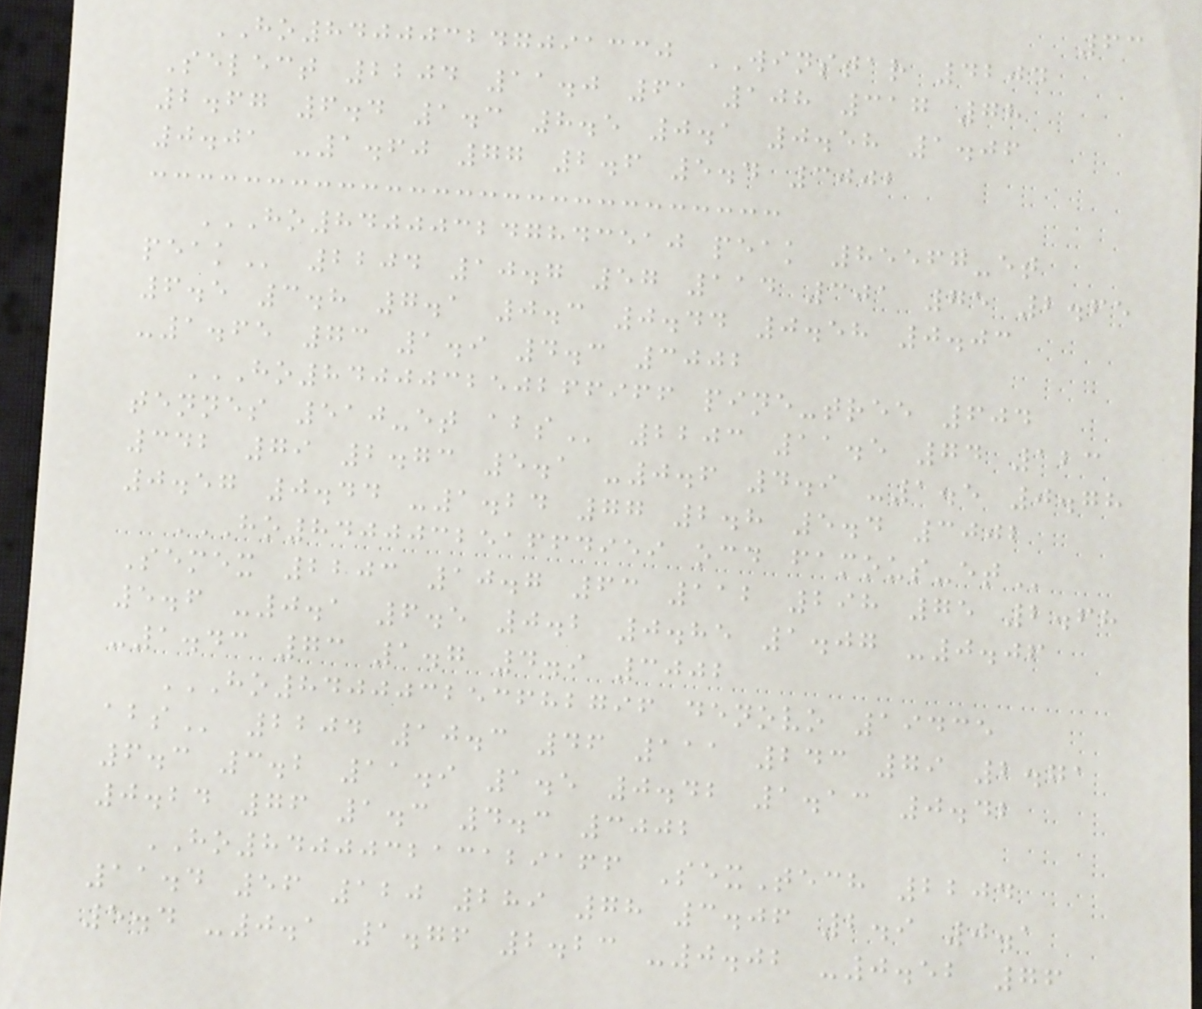63
HO840003247091330 WINSTAR 4204
Select 2204 11.0 61 108 317 78
2.67 6.4 1.3 8.5 0.1 0.58 1.06
0.01 -1.60 77 2.6 5.4 3002
HO840003247843510 PEAK 85567-ET
PEAK 2204 10.7 57 114 301 75 2.65
6.5 3.8 7.1 0.3 0.44 0.58 0.03
-1.65 73 1.9 4.3 3002
HO840003250266966 PINE-TREE 604
TENNES 510-ET ABS 2203 11.5 74 123
342 79 2.73 5.1 -0.6 4.9 -1.5 0.78
0.57 0.44 -1.24 77 2.8 5.4 3002
HO840003251664959 OCD FAMOUS-ET
Semex 2203 10.7 63 112 298 75 2.68
5.6 -0.1 6.5 0.2 0.85 1.07 -0.06
-1.43 73 1.7 4.9 3002
HO840003253682796 DENOVO 19435
ABS 2204 10.3 46 111 243 79 2.71
6.3 3.2 11.9 1.5 0.42 1.13 0.42
0.24 76 1.3 4.3 3002
HO840003213129166 SexTech 2204
11.4 56 120 289 78 3.06 2.9 0.1
5.4 -0.1 1.76 2.23 -0.02 -0.52 76
